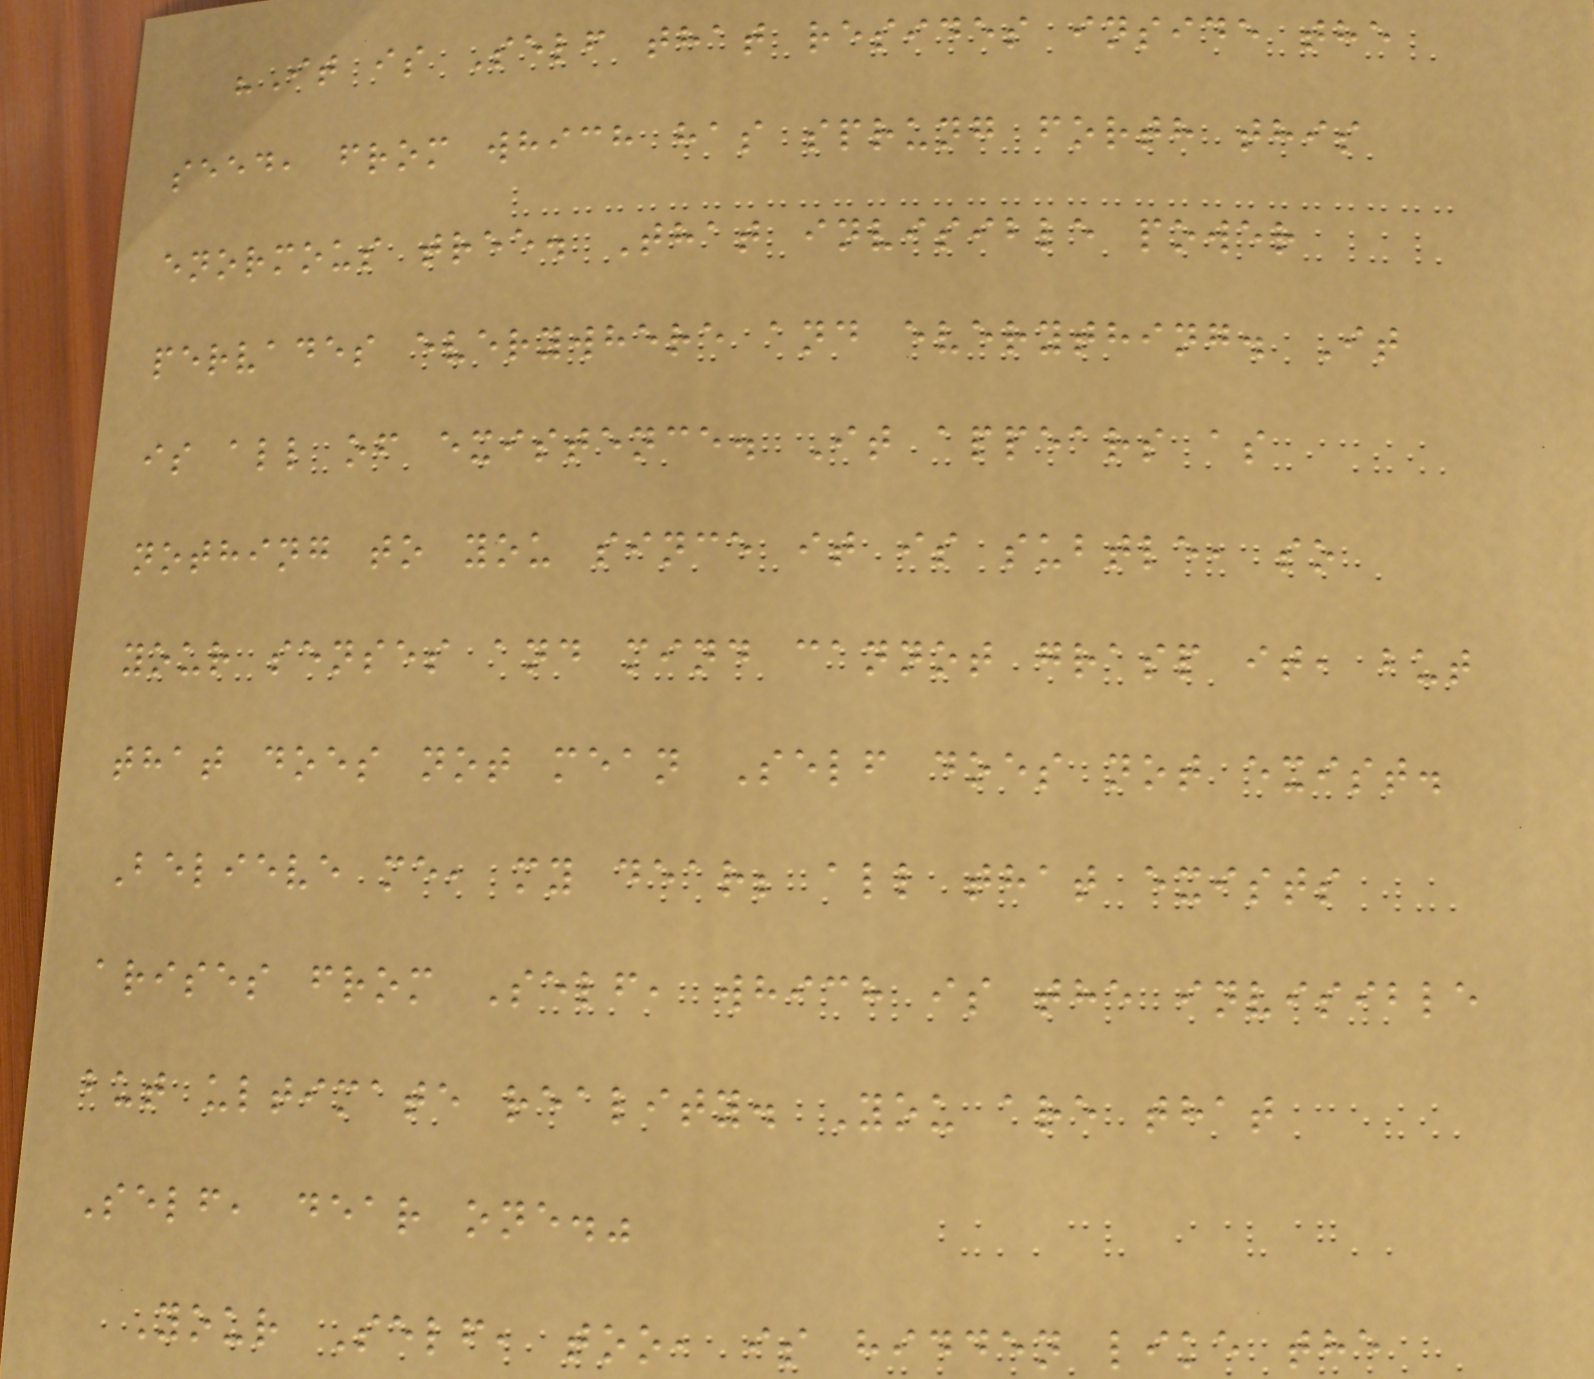"It is Self that resides inside the
seed, from which has sprung forth this
enormous tree. That invisible power
pervades everywhere and everything. It
is all of existence. It appears as
nothing to you since it is subtle, so
your senses and mind cannot grasp it, but
that does not mean Self does not exist.
Believe me, my dear; all that exists
arises from Self, which is the invisible
but ultimate reality. You are that
Self, dear one."
Your Self, too, is hidden like the
